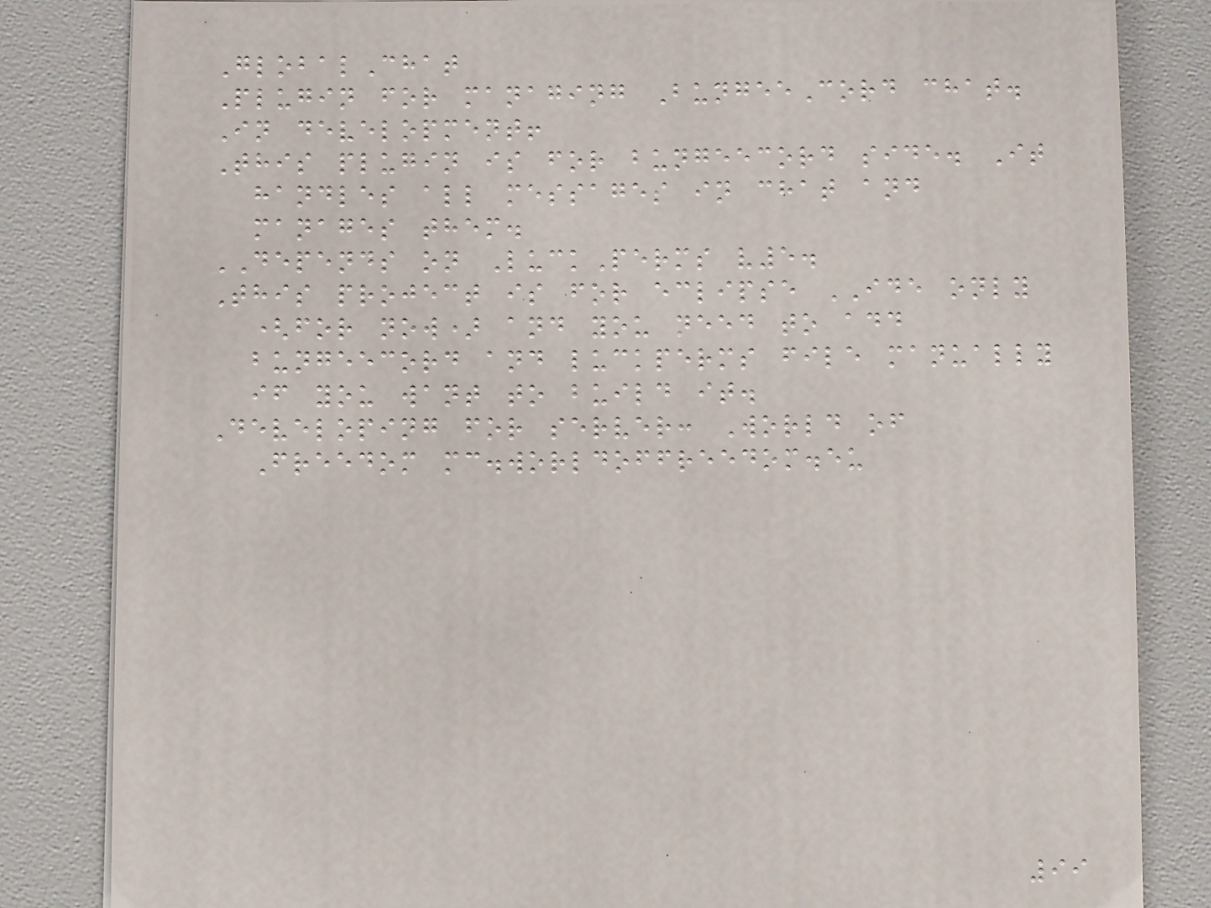GlobalChat
Plugin for managing BungeeCord chat.
In development!
This plugin is for bungeecord side. It
handles all messages in chat and
manages them.
DEPENDS on LuckPerms v5.
This project is for eclipse IDE only
(for now) and you need to add
bungeecord and luckperms file manually
if you want to build it.
Developing for server: World of
Freedom mc.worldoffreedom.eu
99
